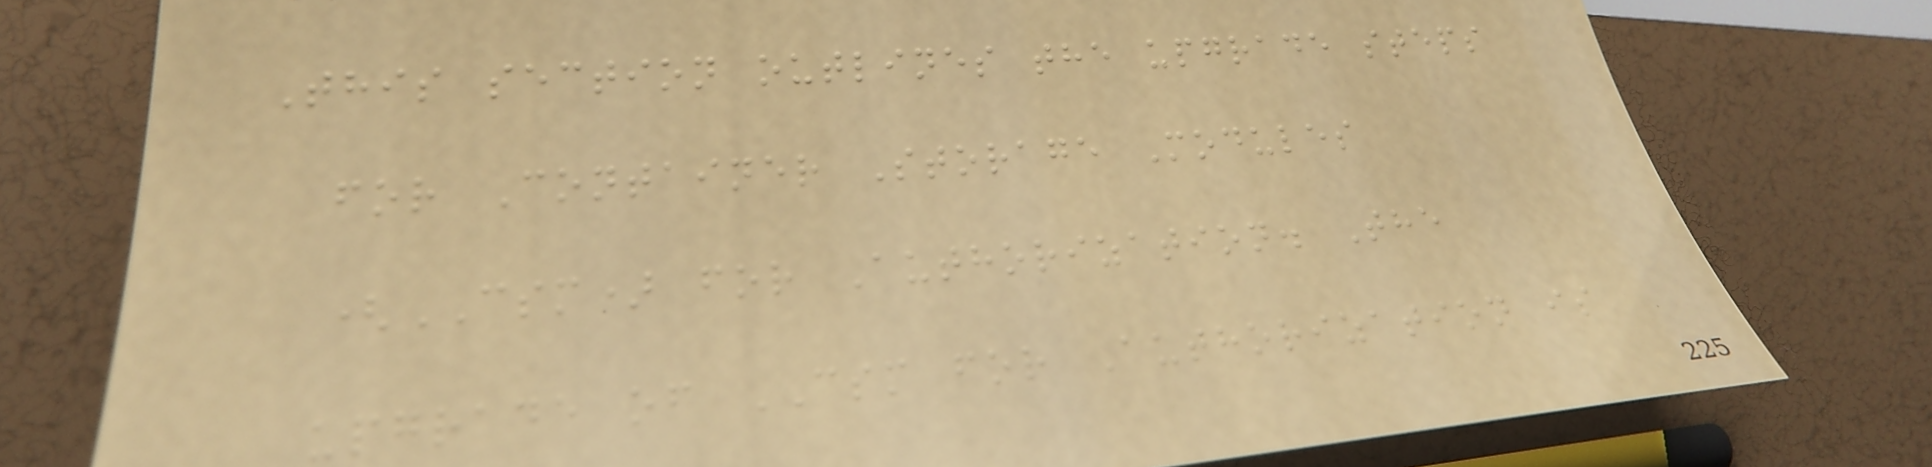This section outlines the upgrade steps
for Container Storage Modules
(CSM) for Authorization. The
upgrade of CSM for Authorization is
